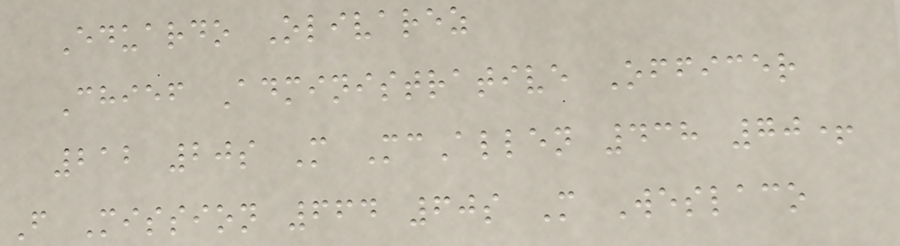Eduardo Olivarez
Chief Administrative Officer
212 20s M McAllen 438 70+
F Mission 664 60s M Weslaco
